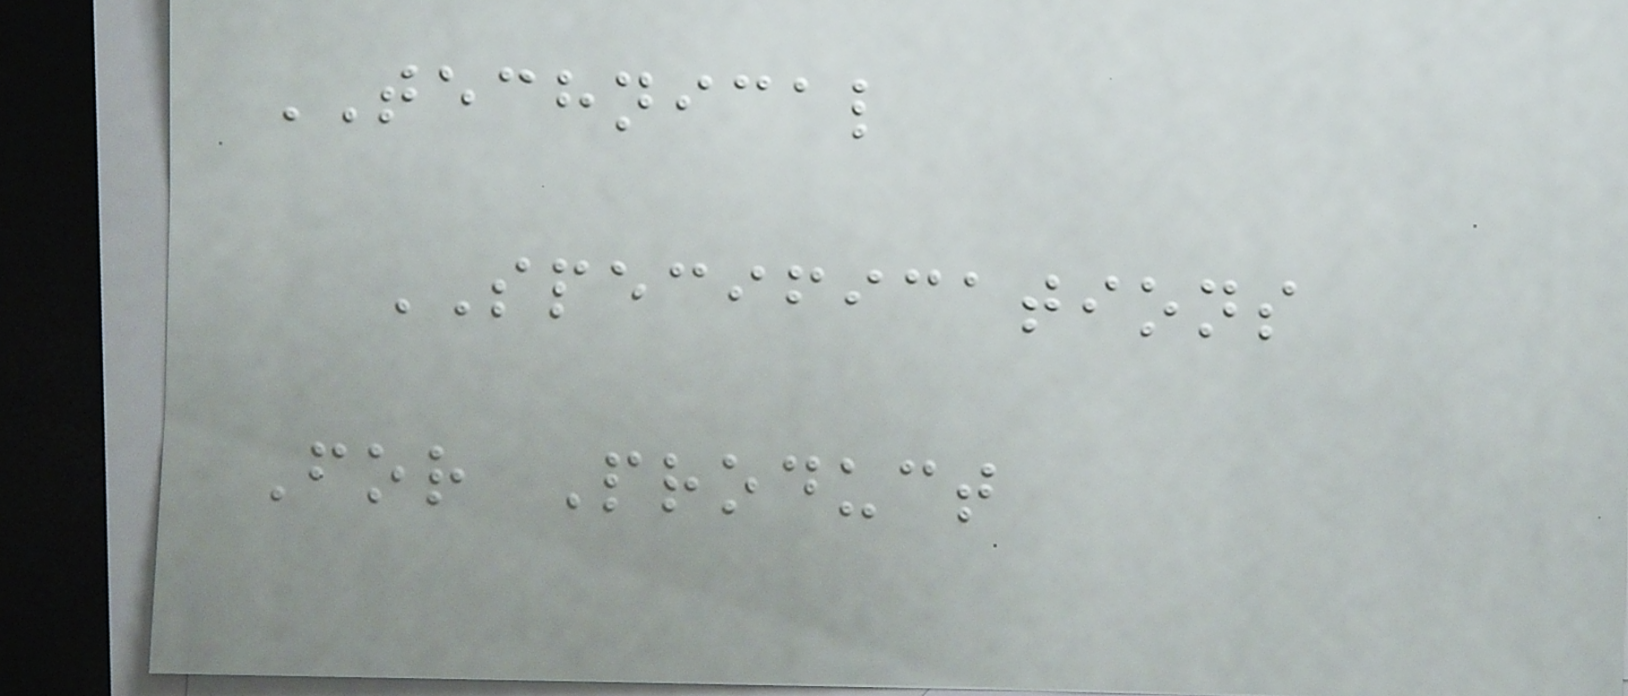TECHNICAL
SPECIFICATIONS
For Product
